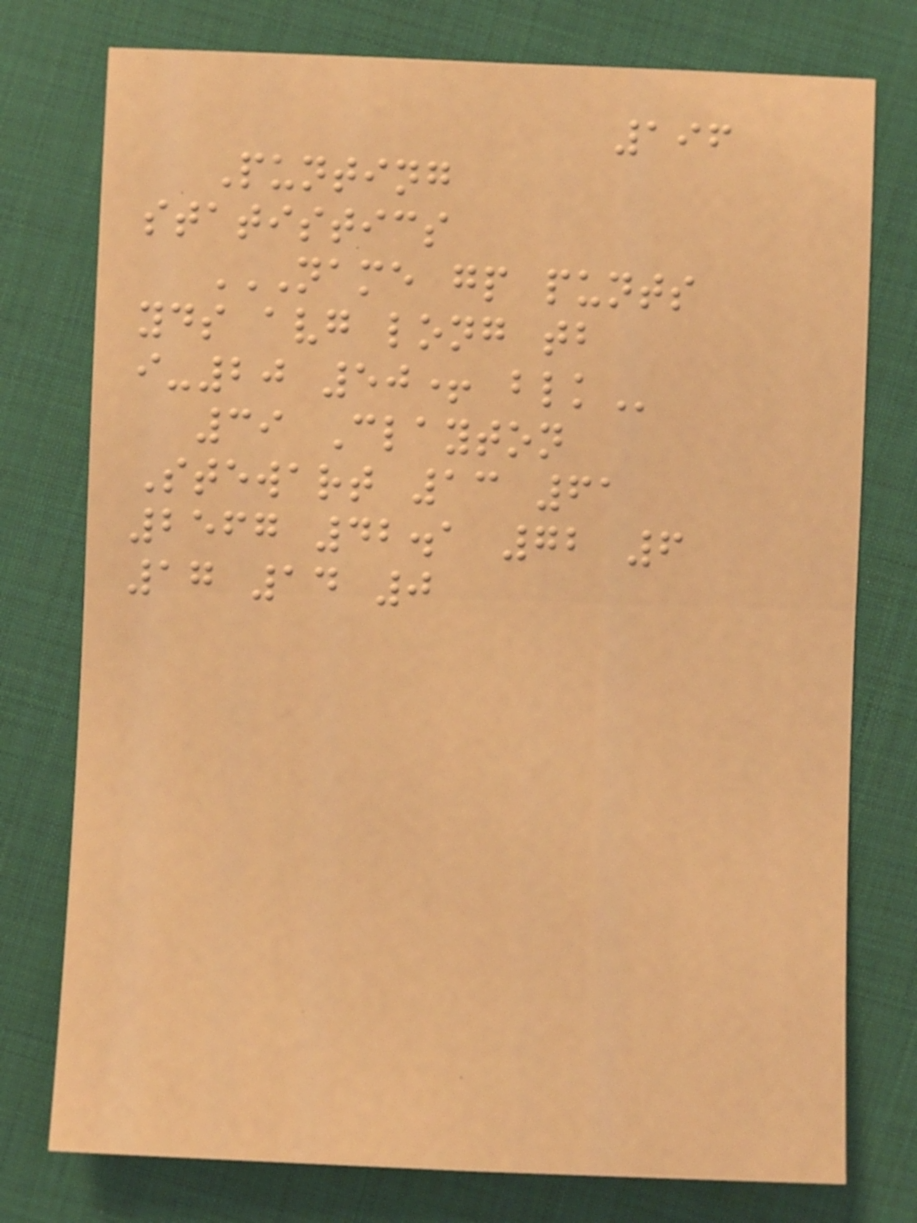196
Punting
statistics
NAME GP PUNTS
YDS AVG LONG TB
I-20 50+ BLK
39 Clayton
Stewart 13 61
2567 42.1 72 6
17 14 0
